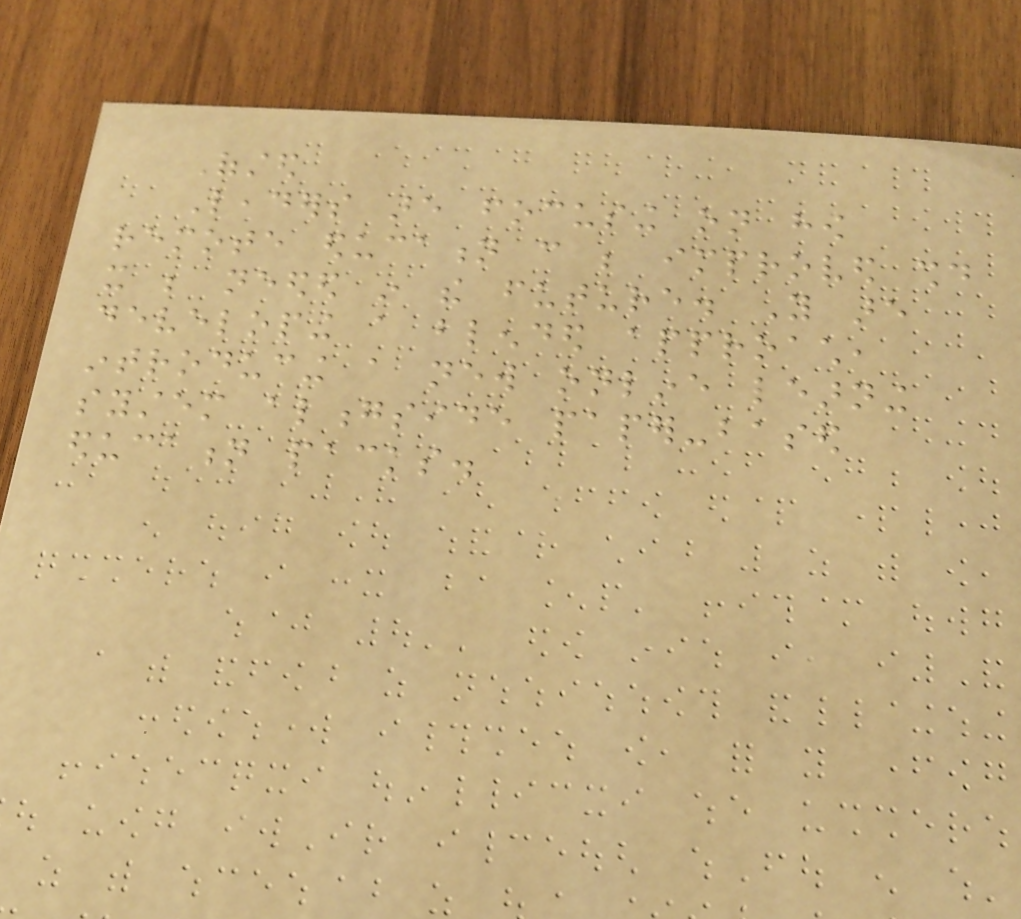Ofsted
Leaders are focusing on how
remote education can be improved should
it be needed in the future. You are
developing a blended approach,
introducing a new online learning
system alongside paper-based
education packs.
